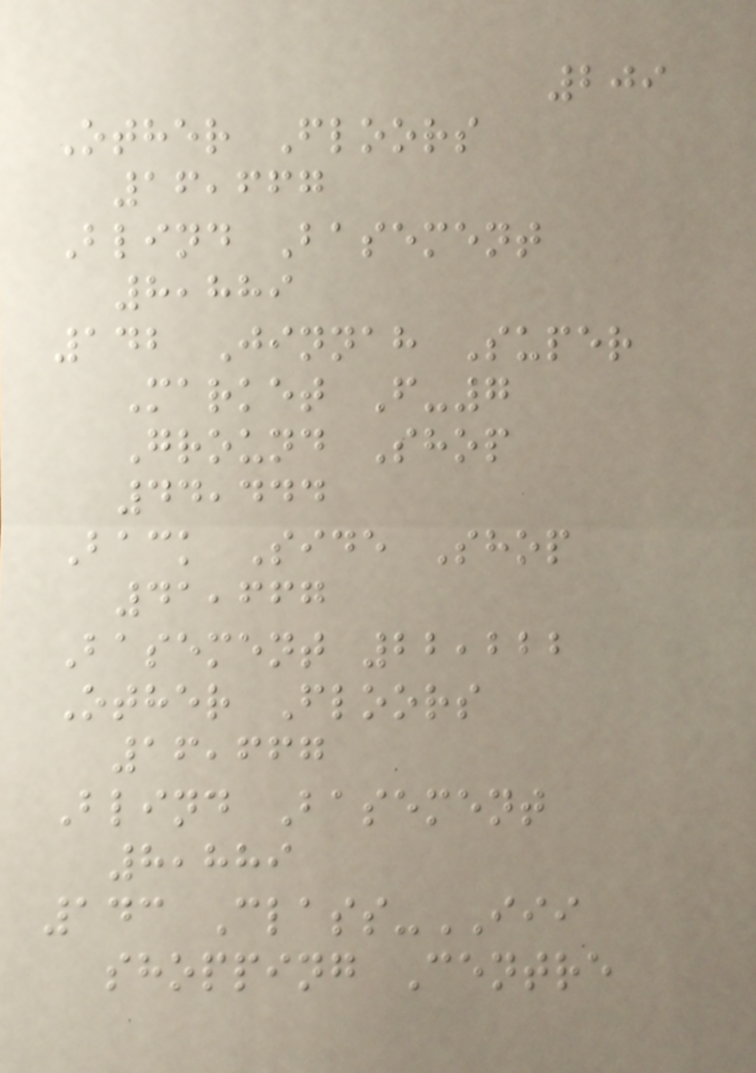209
Other Floors
16,667
Blind Basement
8,889
142 Jinnah Super
Market F-7
Ground Shop
44,444
Back Side Shop
41,667
Basement 22,222
Other Floors
16,667
Blind Basement
8,889
143 Class-III
shopping Centre
